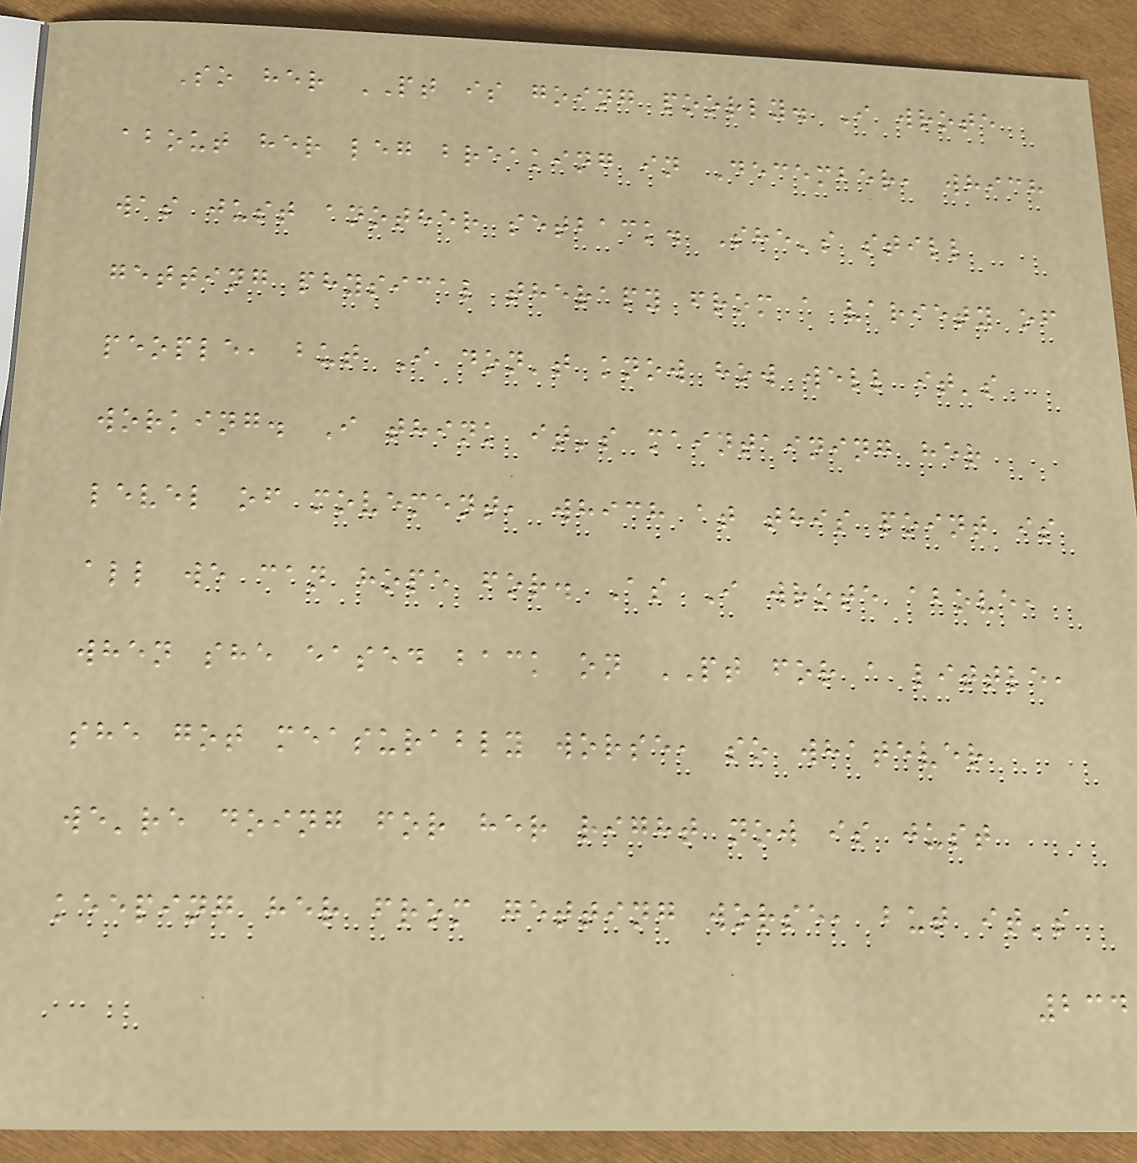So her PT is going poorly. I wrote
about her leg breaking in December, which
was just another setback. She's still
getting physical therapy from a variety of
people, but I don't know how well it's
working. I think it's maintaining her
level of movement, which at this point is
all we can hope for. As I wrote above,
when she eased back on PT for a little,
she got measurably worse, so whatever
we're doing for her right now is just
keeping her from getting worse, but it's
234
